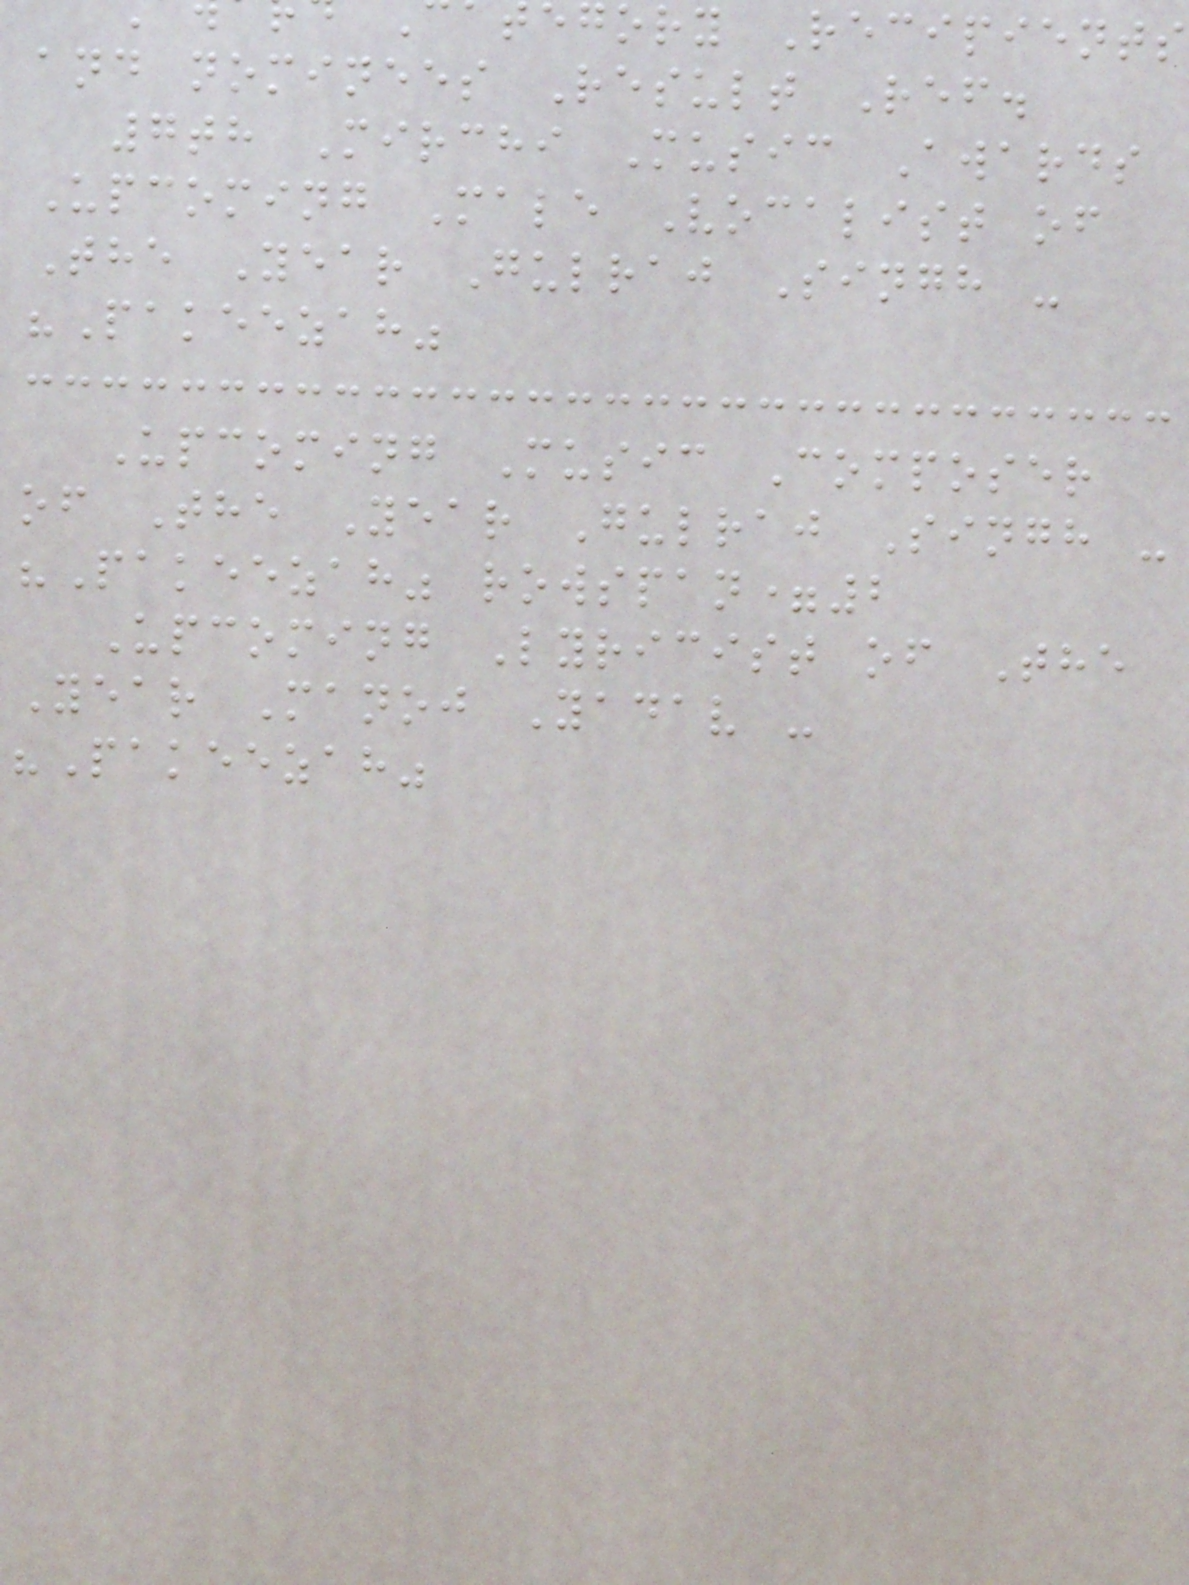egory Recipients
and nominees Result Ref.
7th Mirchi Music Awards
Upcoming Male Vocalist of
The Year Gulraj Singh -
"Pakeezah"
Upcoming Music Composer
of The Year Gulraj Singh -
"Pakeezah" rowspan=2
Upcoming Lyricist of The
Year Manoj Yadav -
"Pakeezah"
